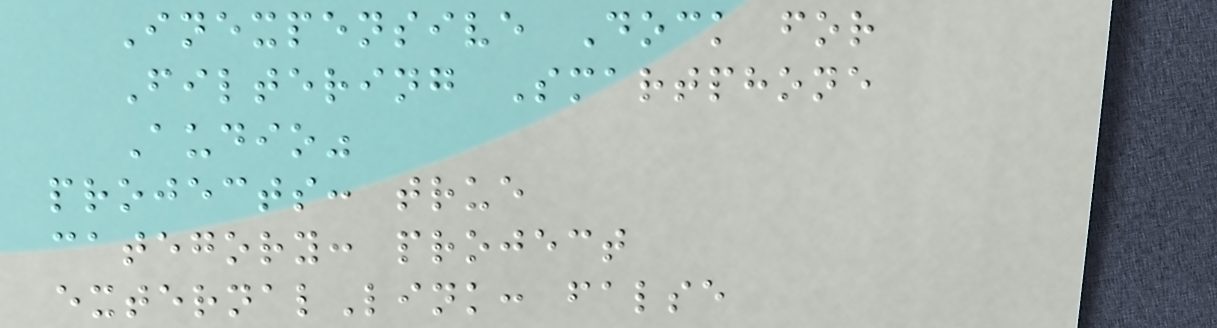Inexpensive Dock for
Filtering Smartphone
Audio"
projects: true
category: project
externalLink: false
